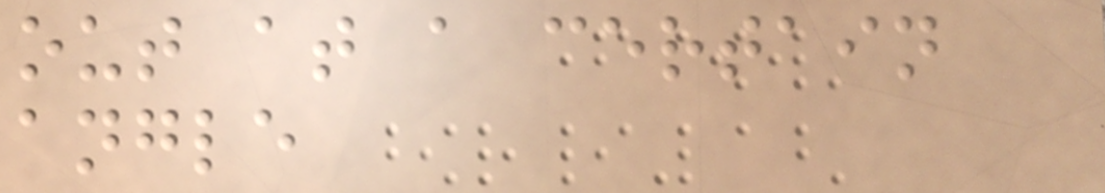out at a certain
angle
